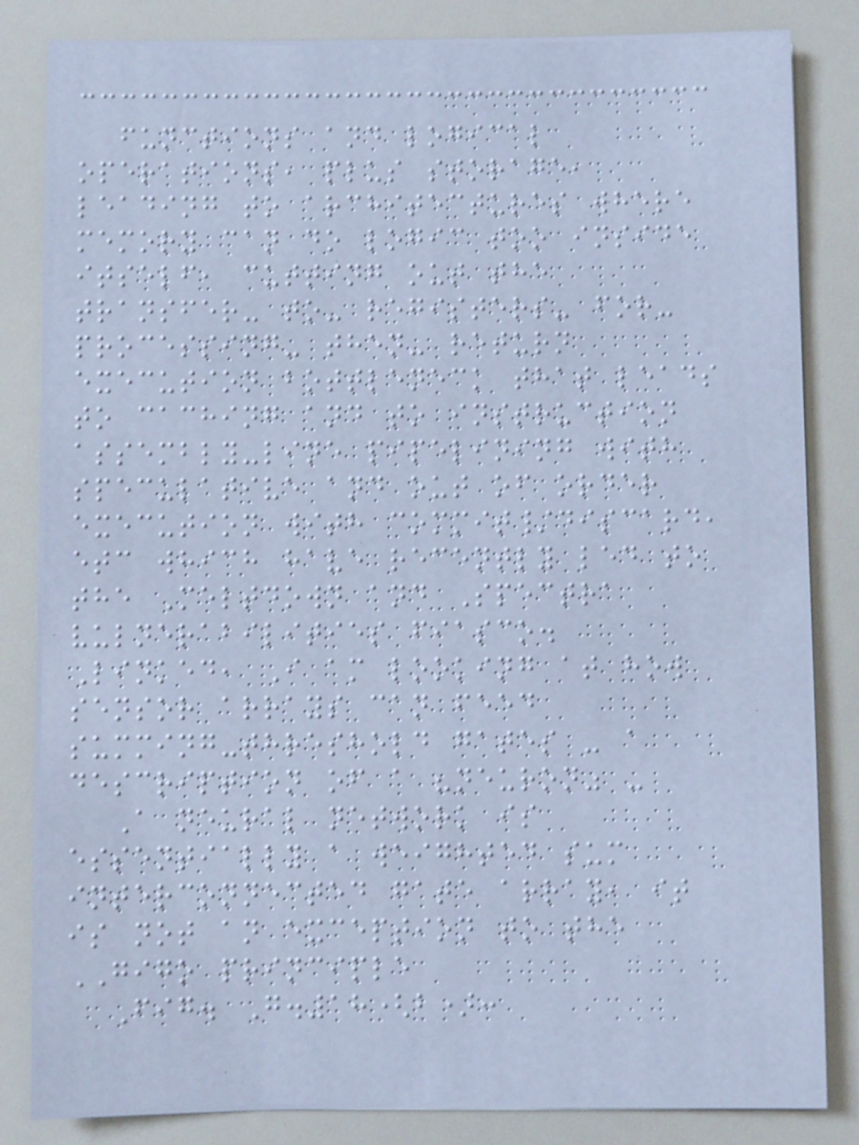functions and logical
operations, plus storage,
leading to architectures where
memory can do logic too inside
itself, cutting out the
transfer- to- registers- for-
processing- then- return
execution bottleneck that leads
to caching and to instruction
assembly-line pipelining with
speculative and out of order
execution with commit/discard,
etc which have recently led to
the Meltdown and Spectra
vulnerabilities fiasco.
Linked, I am looking at how
sensor arrays can feed
summing-threshold gates - a
description of a "neuron" -
A neural network is
essentially a weighted sum
interconnected gate array, it
is not an exception to the
GIGO principle
Fig. G.18(b):
